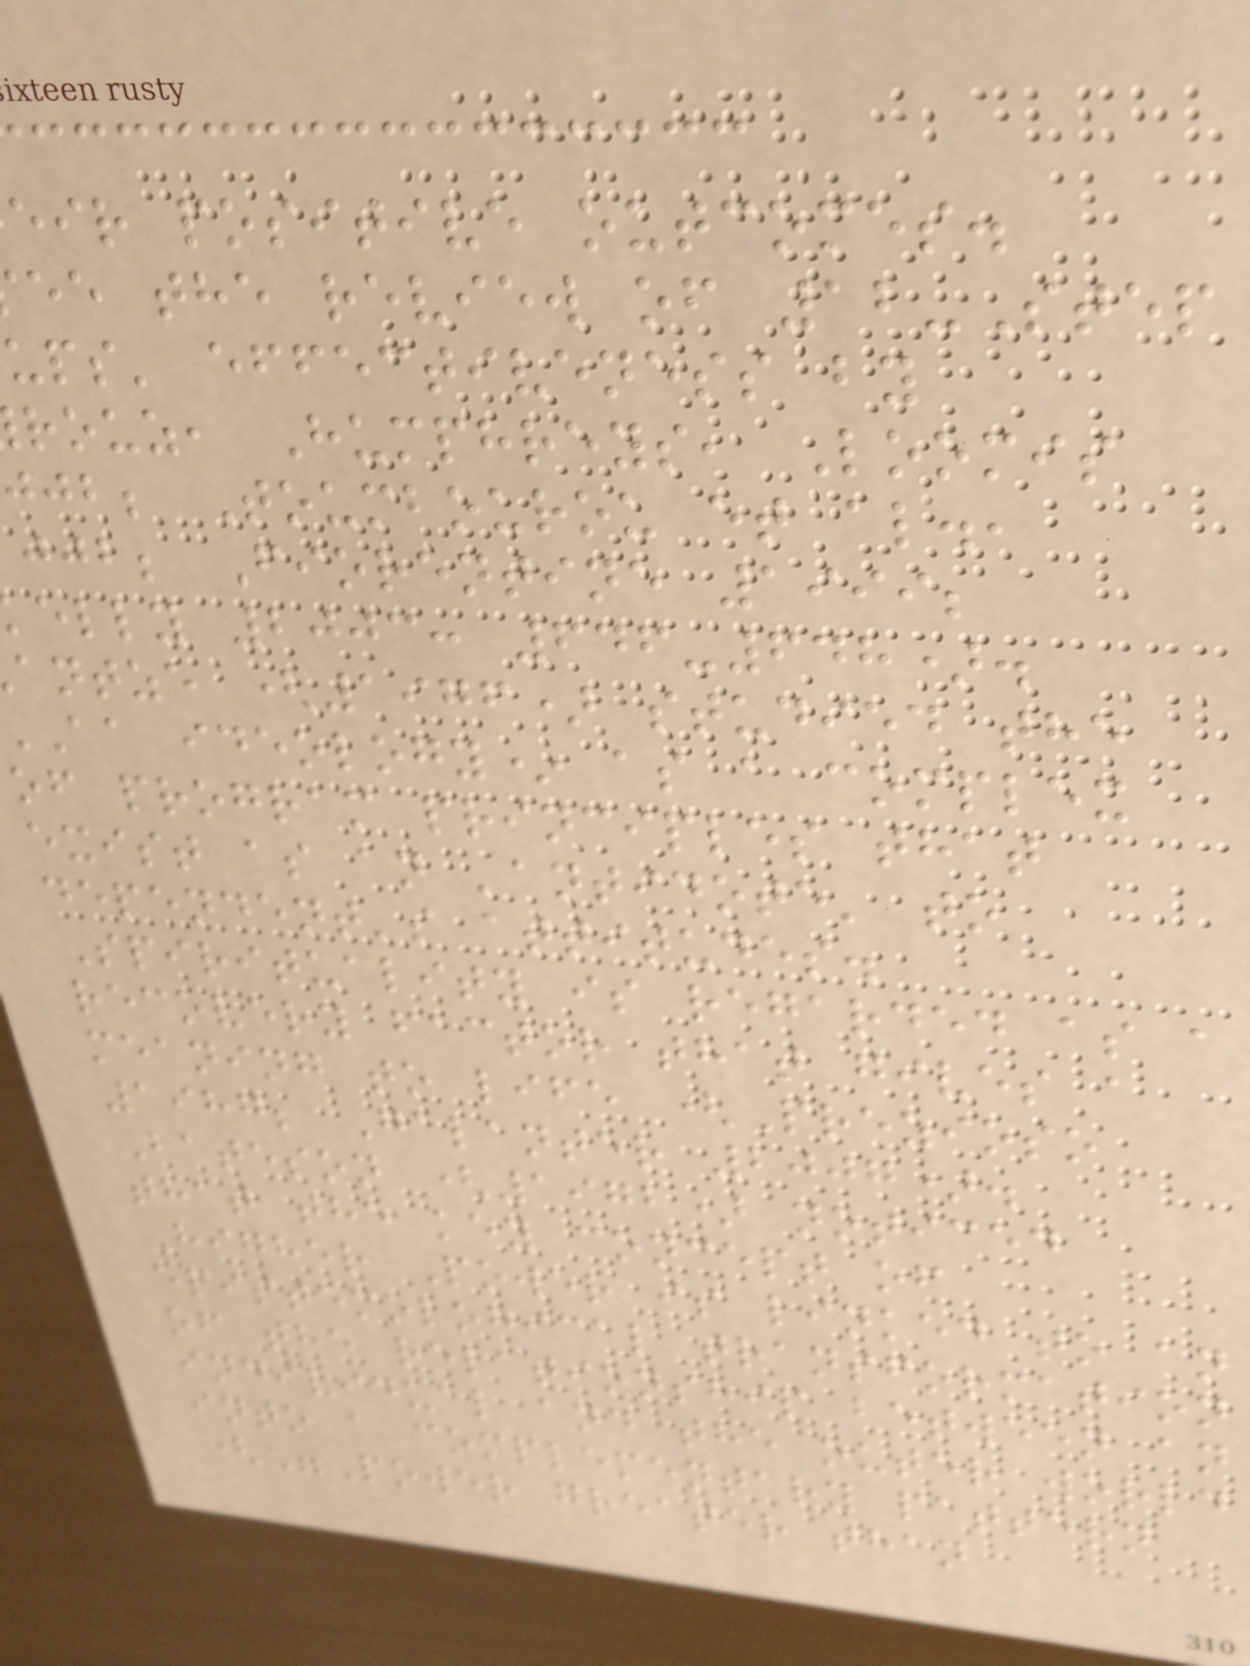eir positive outcomes.
ee the review of 12-Step
ups' effectiveness by
rouz, Humphreys, Loomis
jjb; Toumbourou et al.,
jjb; Fiorentine 1999;
elly 2003: 646-648).
antze (1976) studied the
aa ideology* as a complex
of program principles that
exist as an 'antidote' to
dependent's attitudes.
Spirituality is regarded as a
recovery factor that gives a
meaning to life (Prezioso
1987; Galanter 2007).
Bateson (1972) noticed
that the key concept of
Higher Power is linked to an
epistemological transformation
of the relationship between an
individual and the outer world
into a complementary pattern
("Power greater than
